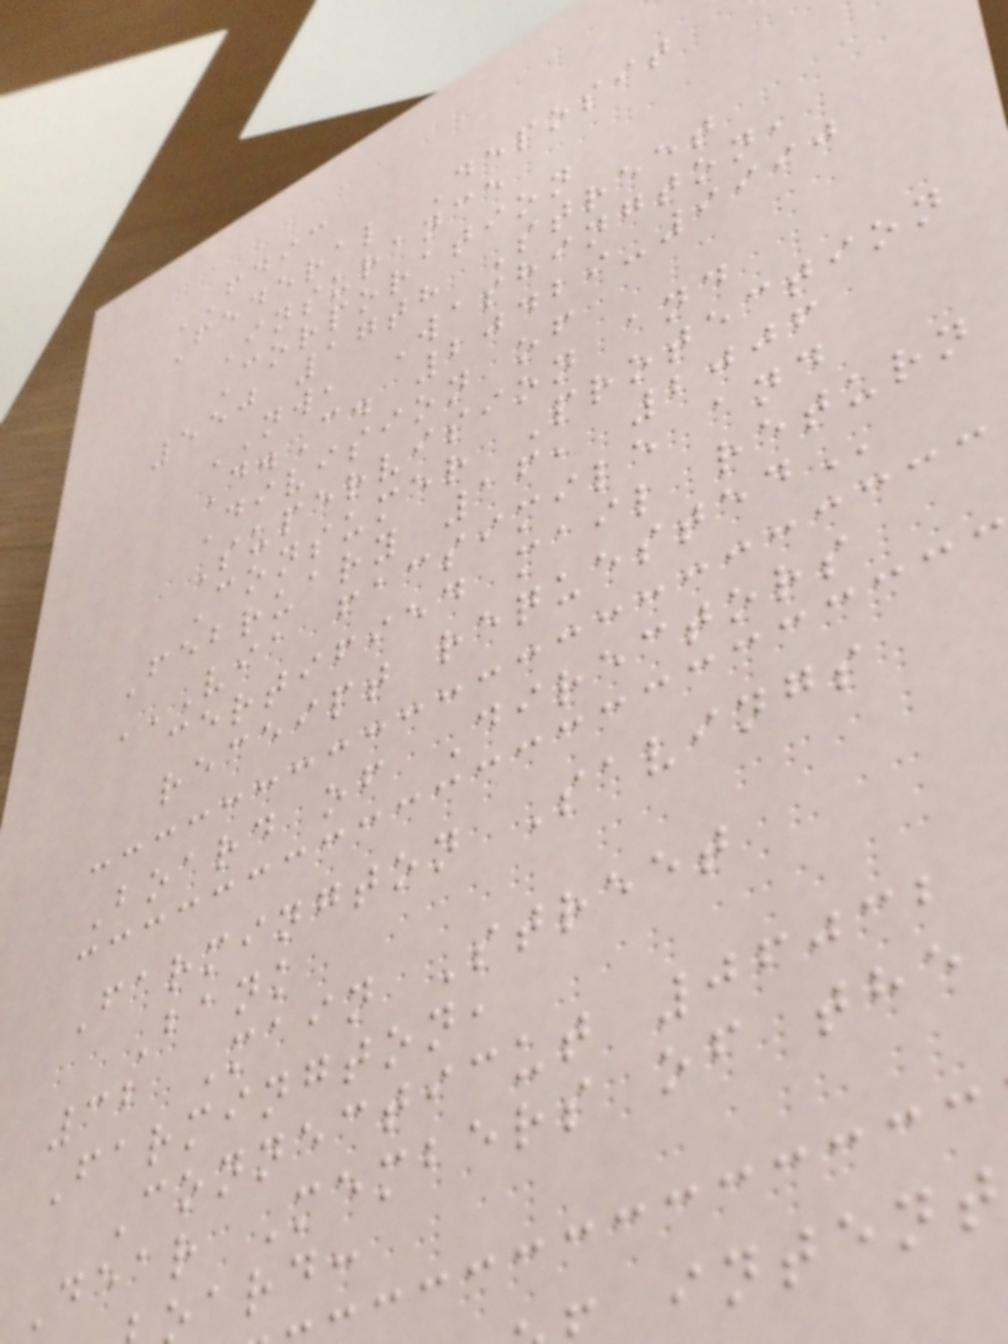FDIC
Federal Deposit
Insurance
Corporation
550 17th Street
NW, Washington,
D.C. 20429-9990
Division of
Supervision and
Consumer Protection
February 16, 2006
VIA FACSIMILE AND
certified mail return
receipt
Board of Directors
Farmington Savings
Bank
32 Main Street
Farmington,
Connecticut 06032
Dear Members of the
ard:
intent
